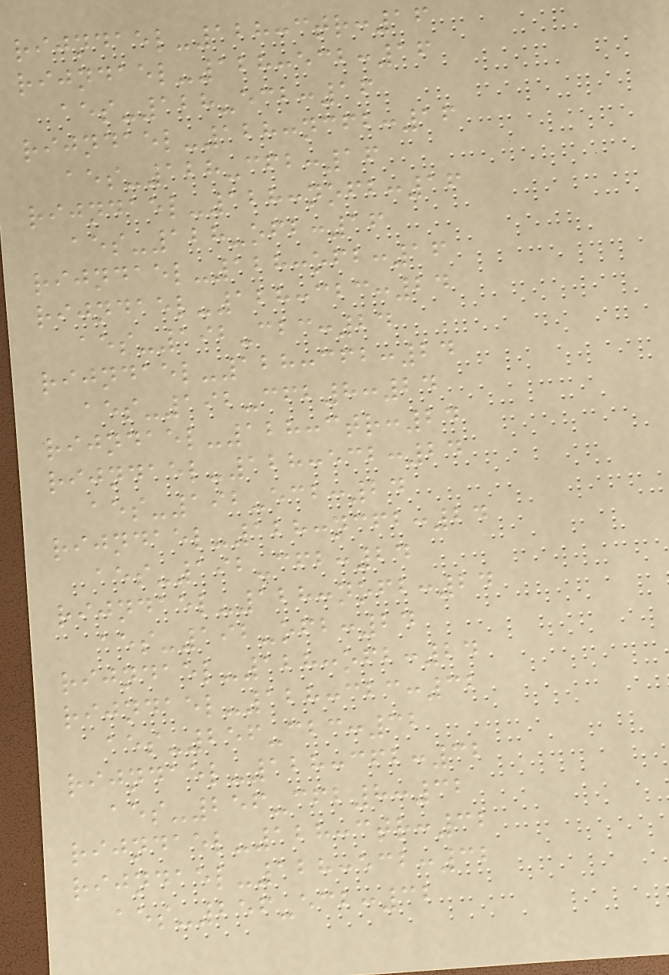rijndael-128:ctr:16
rijndael-128:ecb:16
aes-128-ecb:16
rijndael-128:ncfb:16
aes-128-cfb:16
rijndael-128:nofb:16
aes-128-ofb:16
rijndael-128:ofb:16
rijndael-128:cbc:24
aes-192-cbc:24
rijndael-128:cfb:24
aes-192-cfb8:24
rijndael-128:ctr:24
rijndael-128:ecb:24
aes-192-ecb:24
rijndael-128:ncfb:24
aes-192-cfb:24
rijndael-128:nofb:24
aes-192-ofb:24
rijndael-128:ofb:24
rijndael-128:cbc:32
aes-256-cbc:32
rijndael-128:cfb:32
aes-256-cfb8:32
rijndael-128:ctr:32
rijndael-128:ecb:32
aes-256-ecb:32
